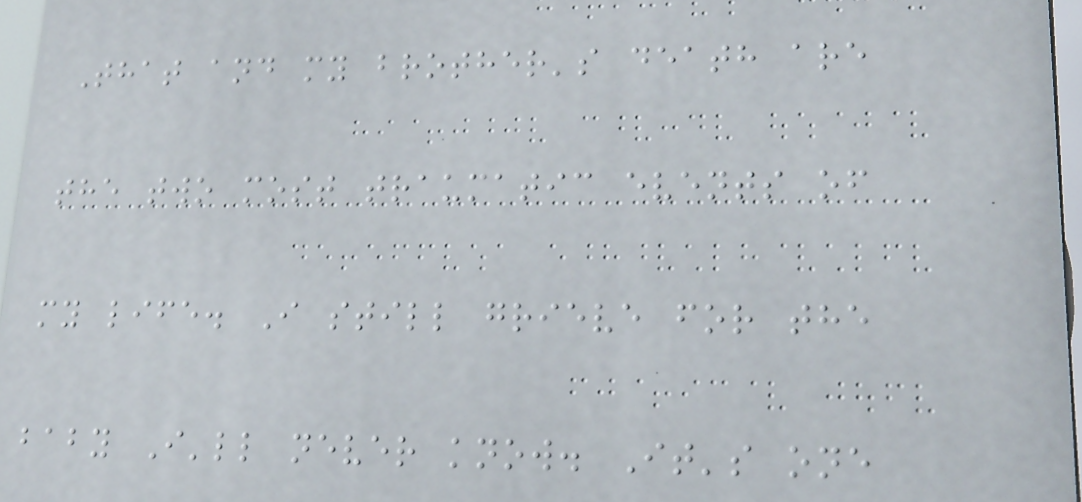That and my brother's death are
the two most traumatic events of
my life. I still grieve for the
baby I'll never know. It's one
